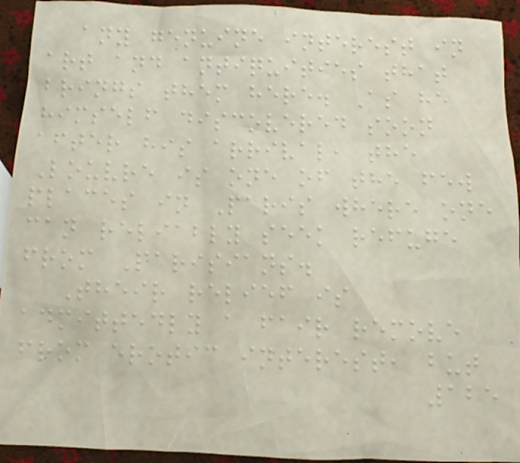any genuine interest in
art and antiquities that
brings them here. As he
himself discovered soon
after his arrival, the
Louvre is one of the few
places in Paris where one
can reliably seek refuge
from Parisians.
Their relief is
admittedly a fair remove
from erotic interest, but
125
